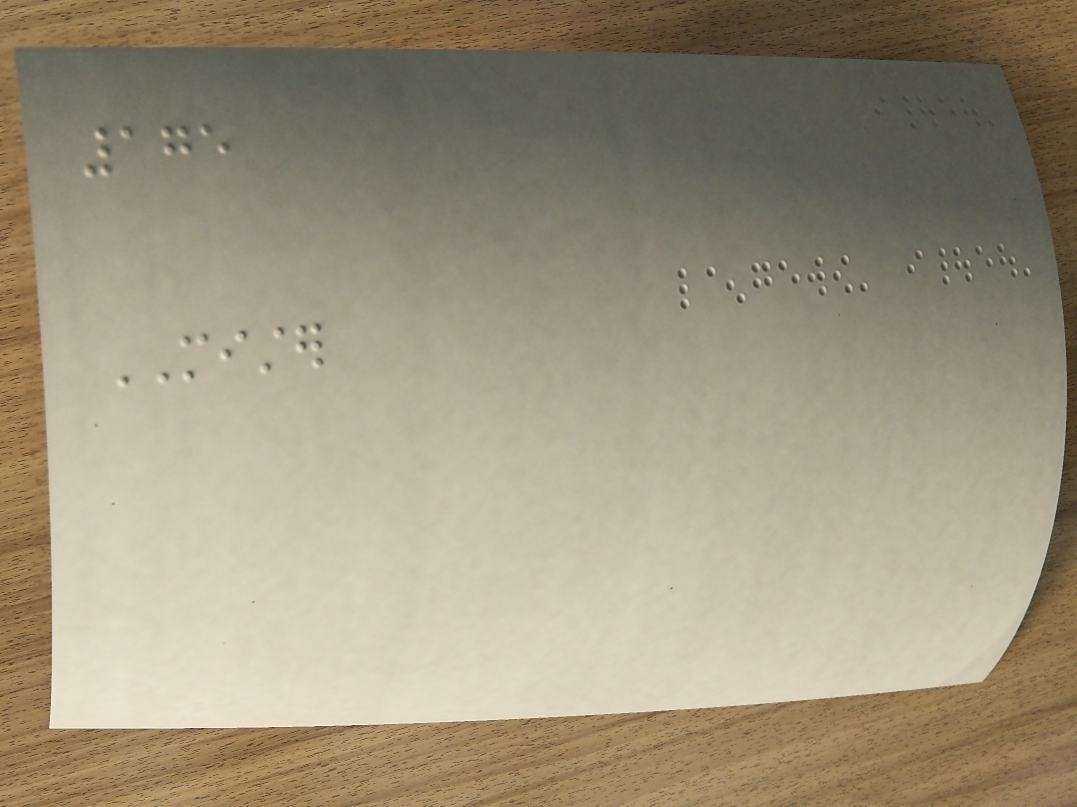175
MISTER
